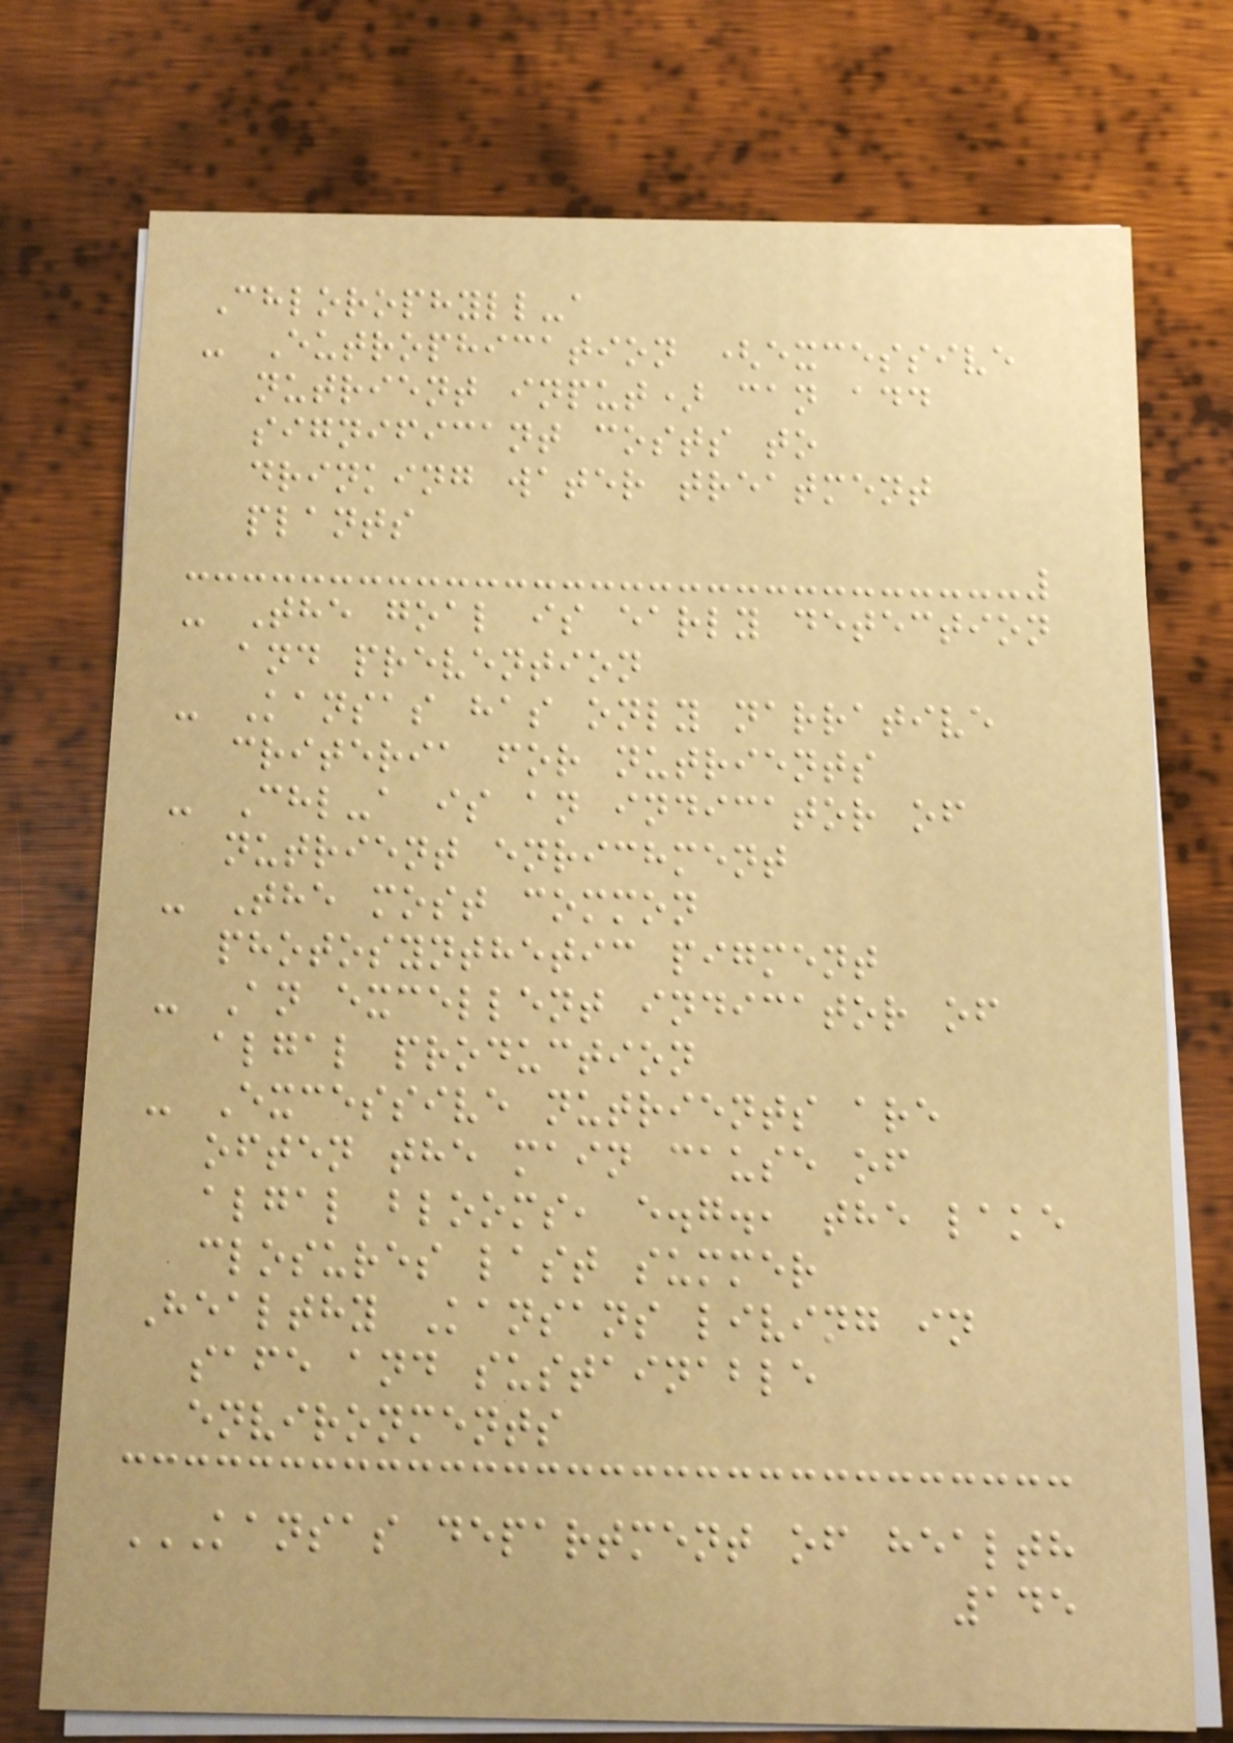Chlorophyll-a
- Eutrophication (excessive
nutrient input) can add
significant costs to
drinking water treatment
plants
- The goal is early detection
and prevention
- Kansas has only narrative
criteria for nutrients
- Chl-a is an indicator of
nutrient enrichment
- The most common
photosynthetic pigment
- An excellent indicator of
algal production
- Excessive nutrients are
often the main cause of
algal blooms, e.g., the lake
closures last summer
Healthy Kansans living in
safe and sustainable
environments
KANSAS DEPARTMENT OF HEALTH
145
